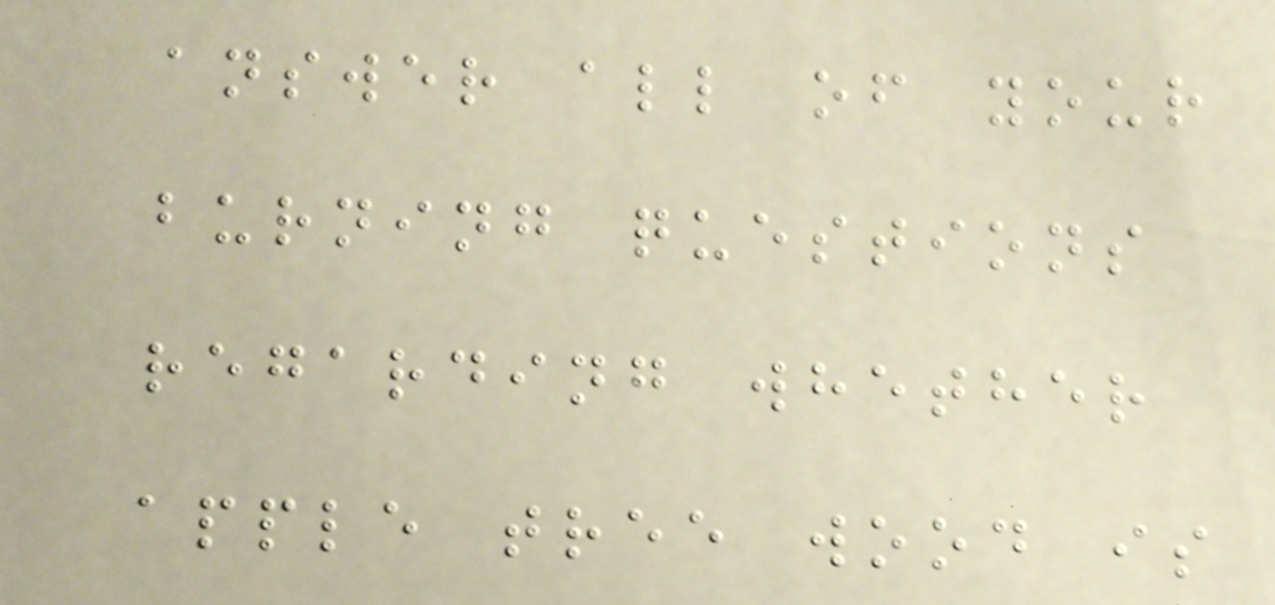answer all of your
burning questions
regarding whether
apple tree wood is
